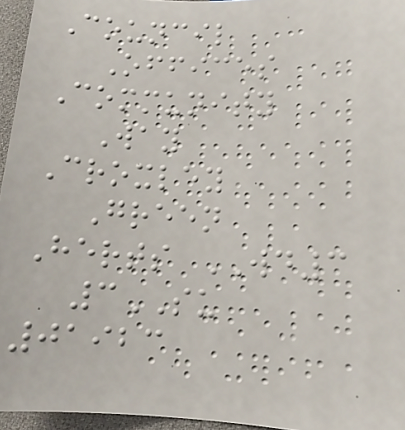Council
Offices
Community
Way
Croxley
Green
Herts WD3
3SU
01923
